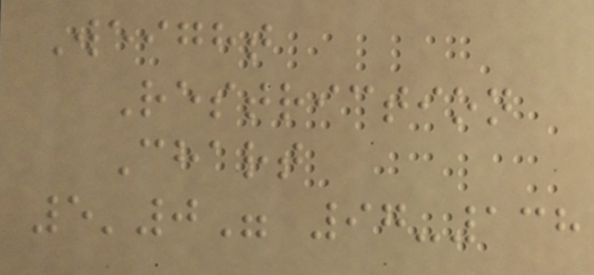Weight
Restriction
Chart
5'0" 97-138
